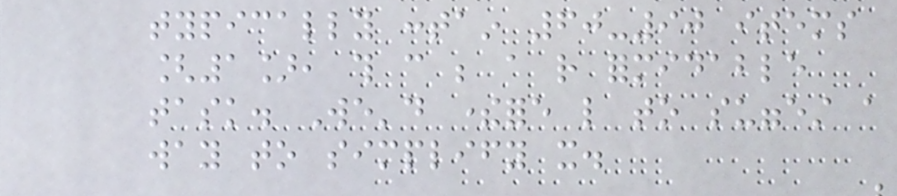typically contain 60-90 items
[1], this can be a rather formidable
task. We'd therefore like to suggest a
way to simplify it.
